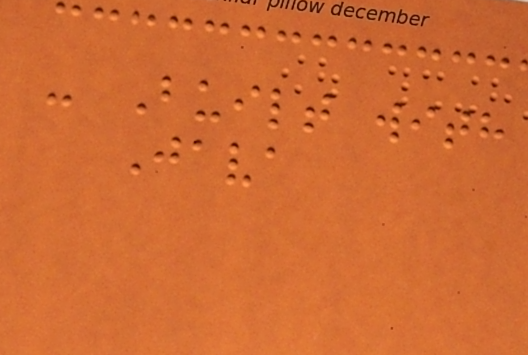- Built with
Java
